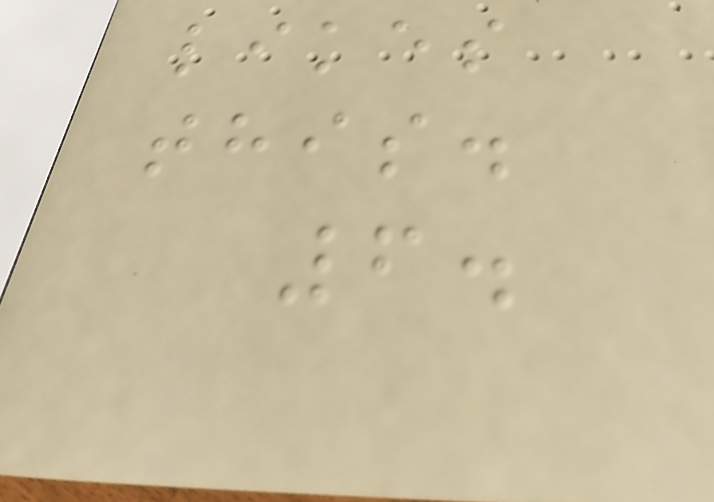likes
this.
6.
